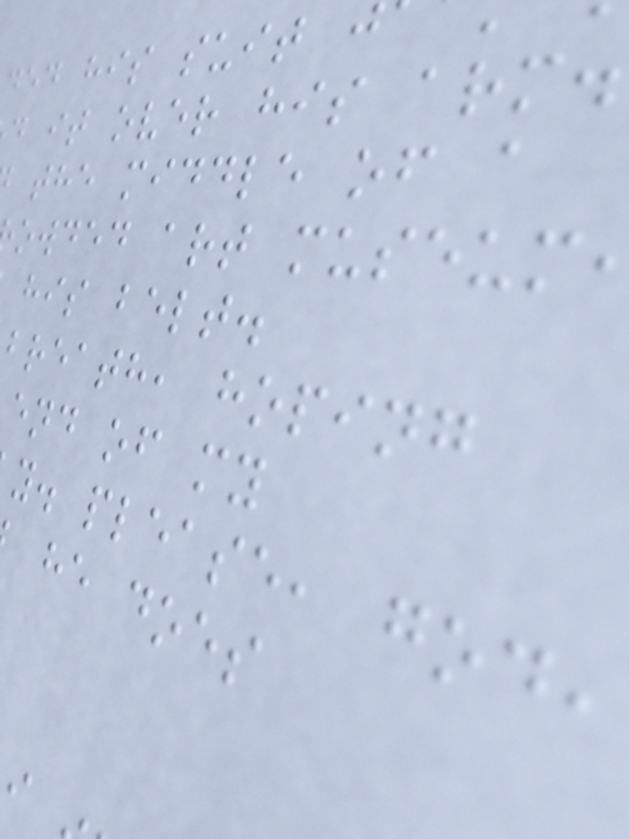ded his suit j
d it over his arm.
the middle of a
owded art museum
his belt.
breath, hoping
end of my
y. please, god,
he does
